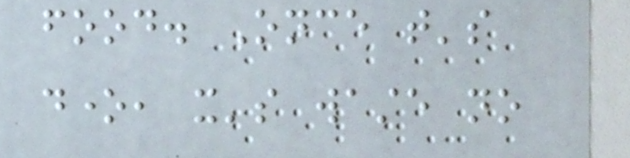food. Once that's
done, it's waste no
